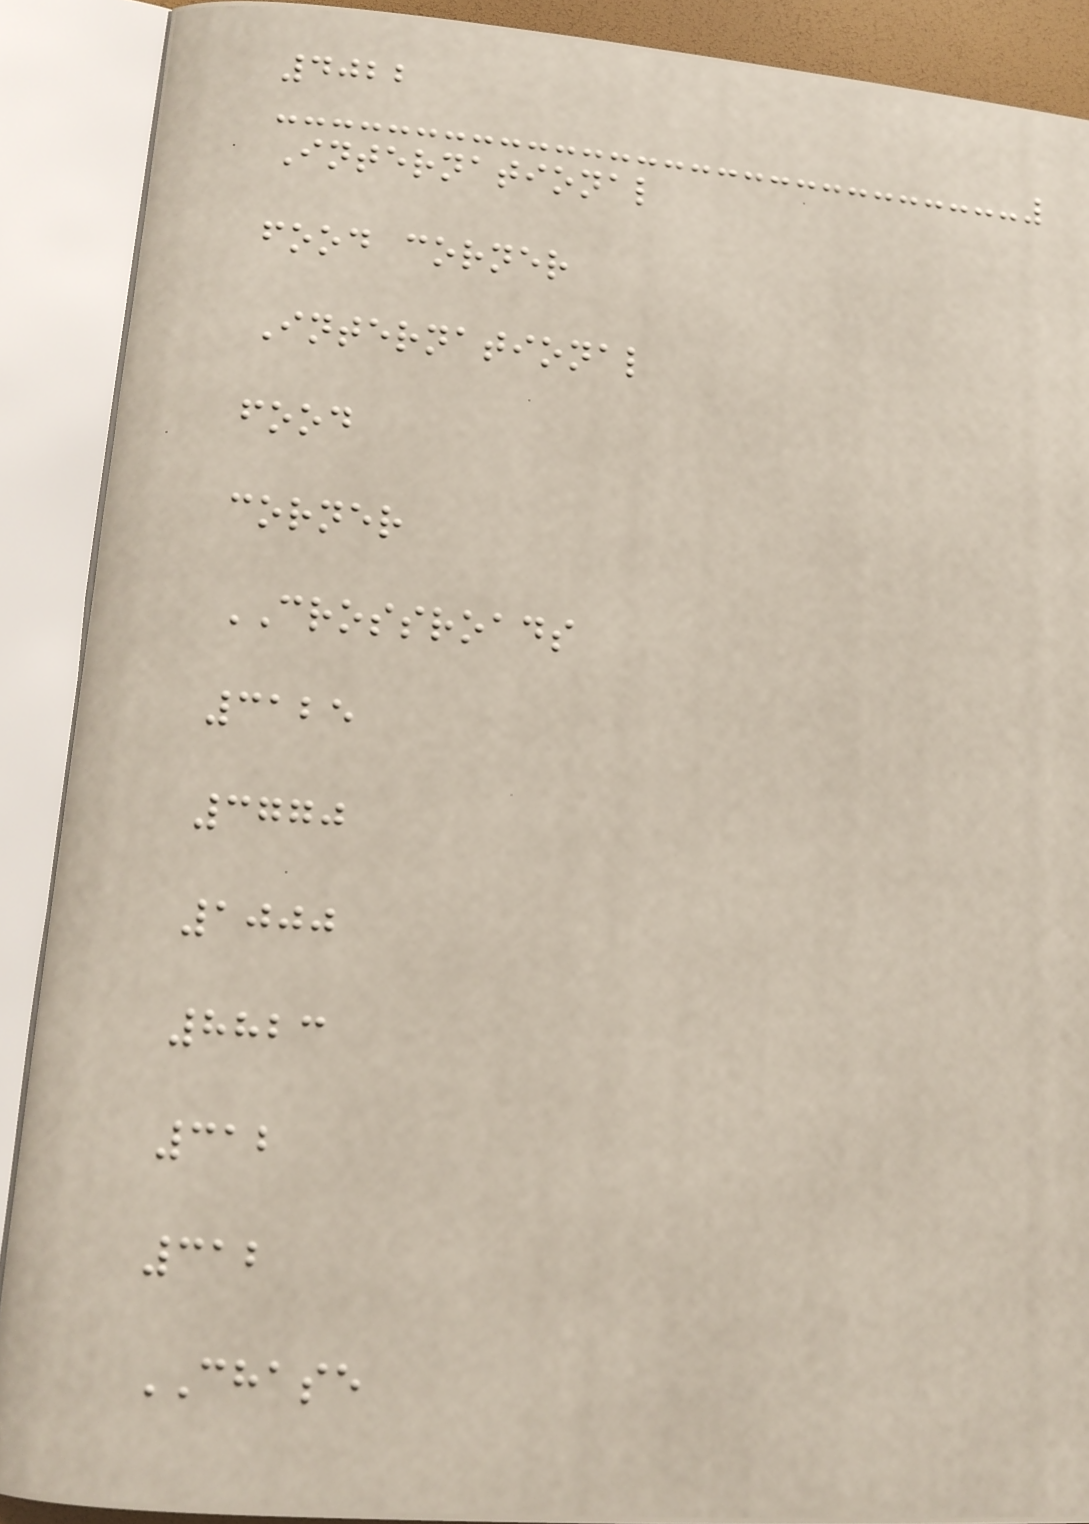4022
International
food corner
International
food
corner
CROSSROADS
3125
3770
1000
8823
312
312
CHASE
